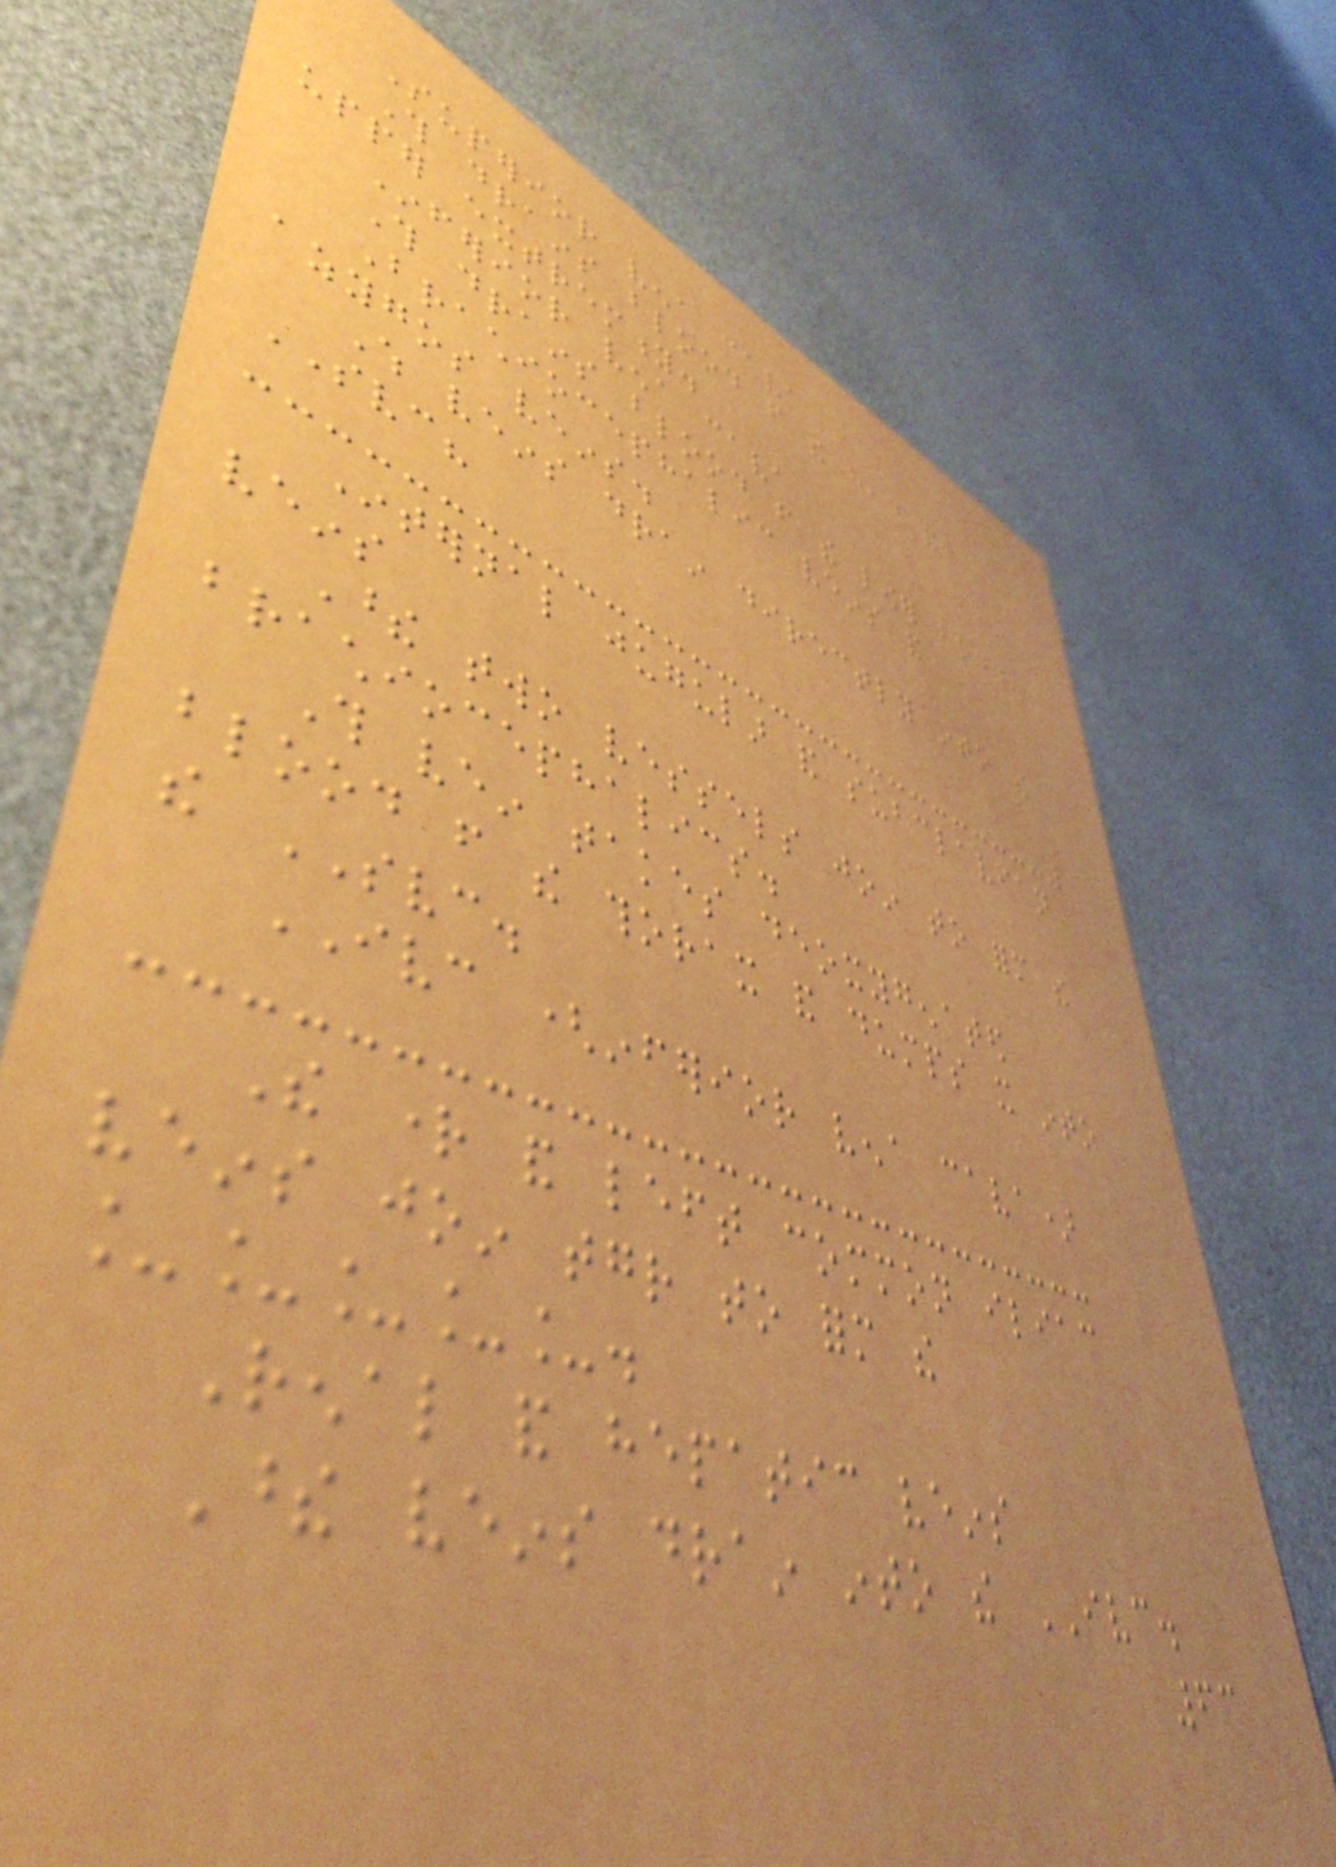Superior vena cava
This drains blood from the head and
upper extremity.
Inferior vena cava
This drains blood from the lower body.
Brachiocephalic veins and
azygos veins.
Which veins drain directly into the
SVC?
Internal jugular and subclavian
veins
These two vessels join to form the
brachiocephalics.
This vein takes deoxygenated
blood from the thorax and dumps it into
the SVC.
IVC (inferior vena cava)
The right and left common iliac
veins join together to form the
_____.
Renal and hepatic veins
These veins drain into the IVC.
63
